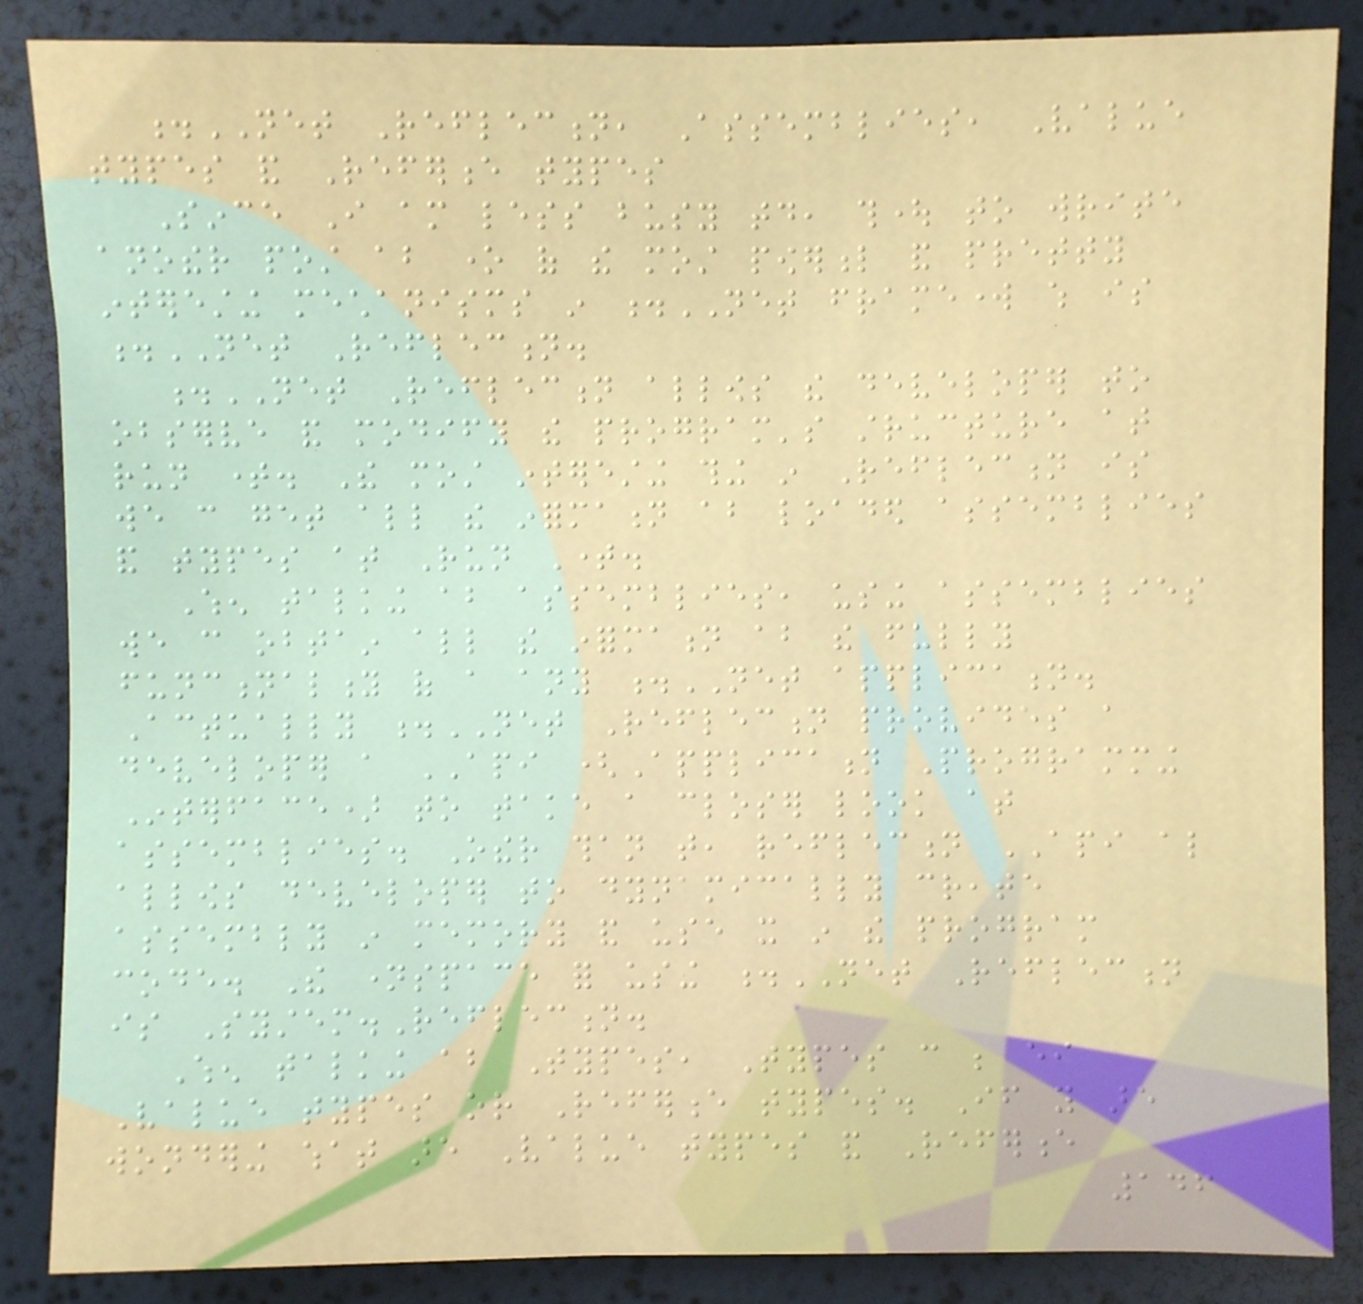.NET Reflection, Assemblies, Value
types and Reference types
Since I am less busy today, thought to write
another post about one of the most powerful and pretty
interesting mechanisms in .NET framework which is
.NET Reflection.
.NET Reflection allows the developer to
observe and modify the program's structure at
run time. The most interesting thing in Reflection is
we can get all the information about loaded assemblies
and types at Run Time.
When talking about assemblies, using assemblies
we can obtain all the information about the fully
functionality of a any .NET application.
Actually .NET Reflection provides a
developer a API (Application Programming
Interface) to take a closer look at
assemblies. Other than that, reflection API also
allows developer to dynamically create
assembly in memory and use it in the program
code. The namespace for using .NET Reflection
is System.Reflection.
When talking about Types, Types can be either
Value types or Reference types. If you are
wondering what are Value types and Reference
146
